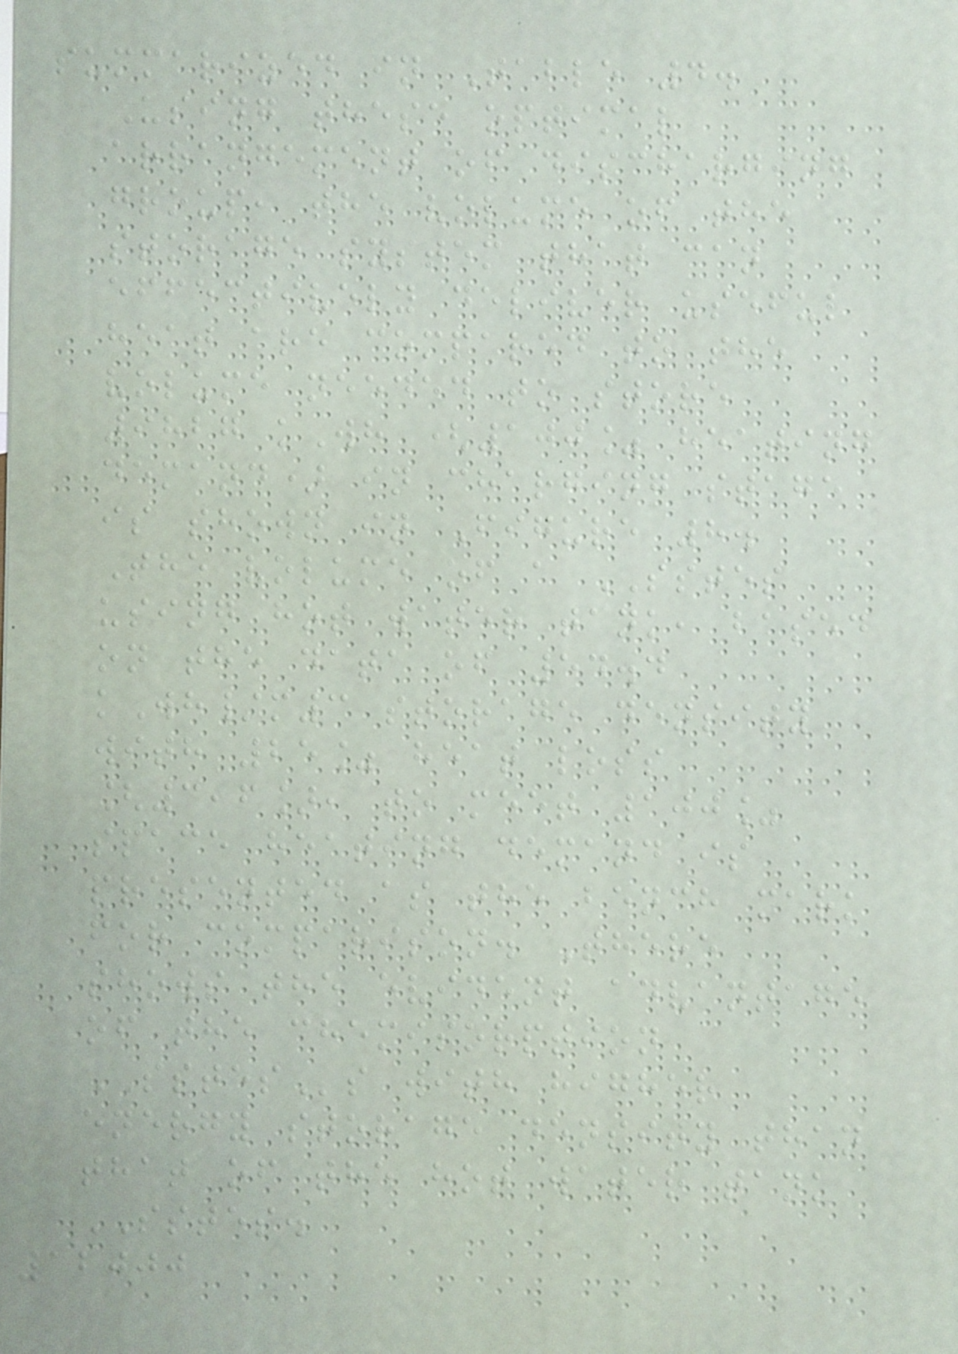summarized in Table 4.
Using these optimal
arrangement of discharging
group, the volume of the
storage system that can
effectively deliver useful
heat are compared to the
volume needed to store
9827 kWh (100% heating
demand) in charging stage
is shown in Figure 8.
The volume of a SSTES
using hot water tank, based
on the data of 54.4
kWh/m3 storage density
with 25% heat loss
[3,6], to meet 100%
space heating demand is
presented as the bench mark
for comparison. There
shows the evident advantage
of the chemisorption
SSTESs with higher
energy storage density than
that of the hot water tank
SSTES.
12000
